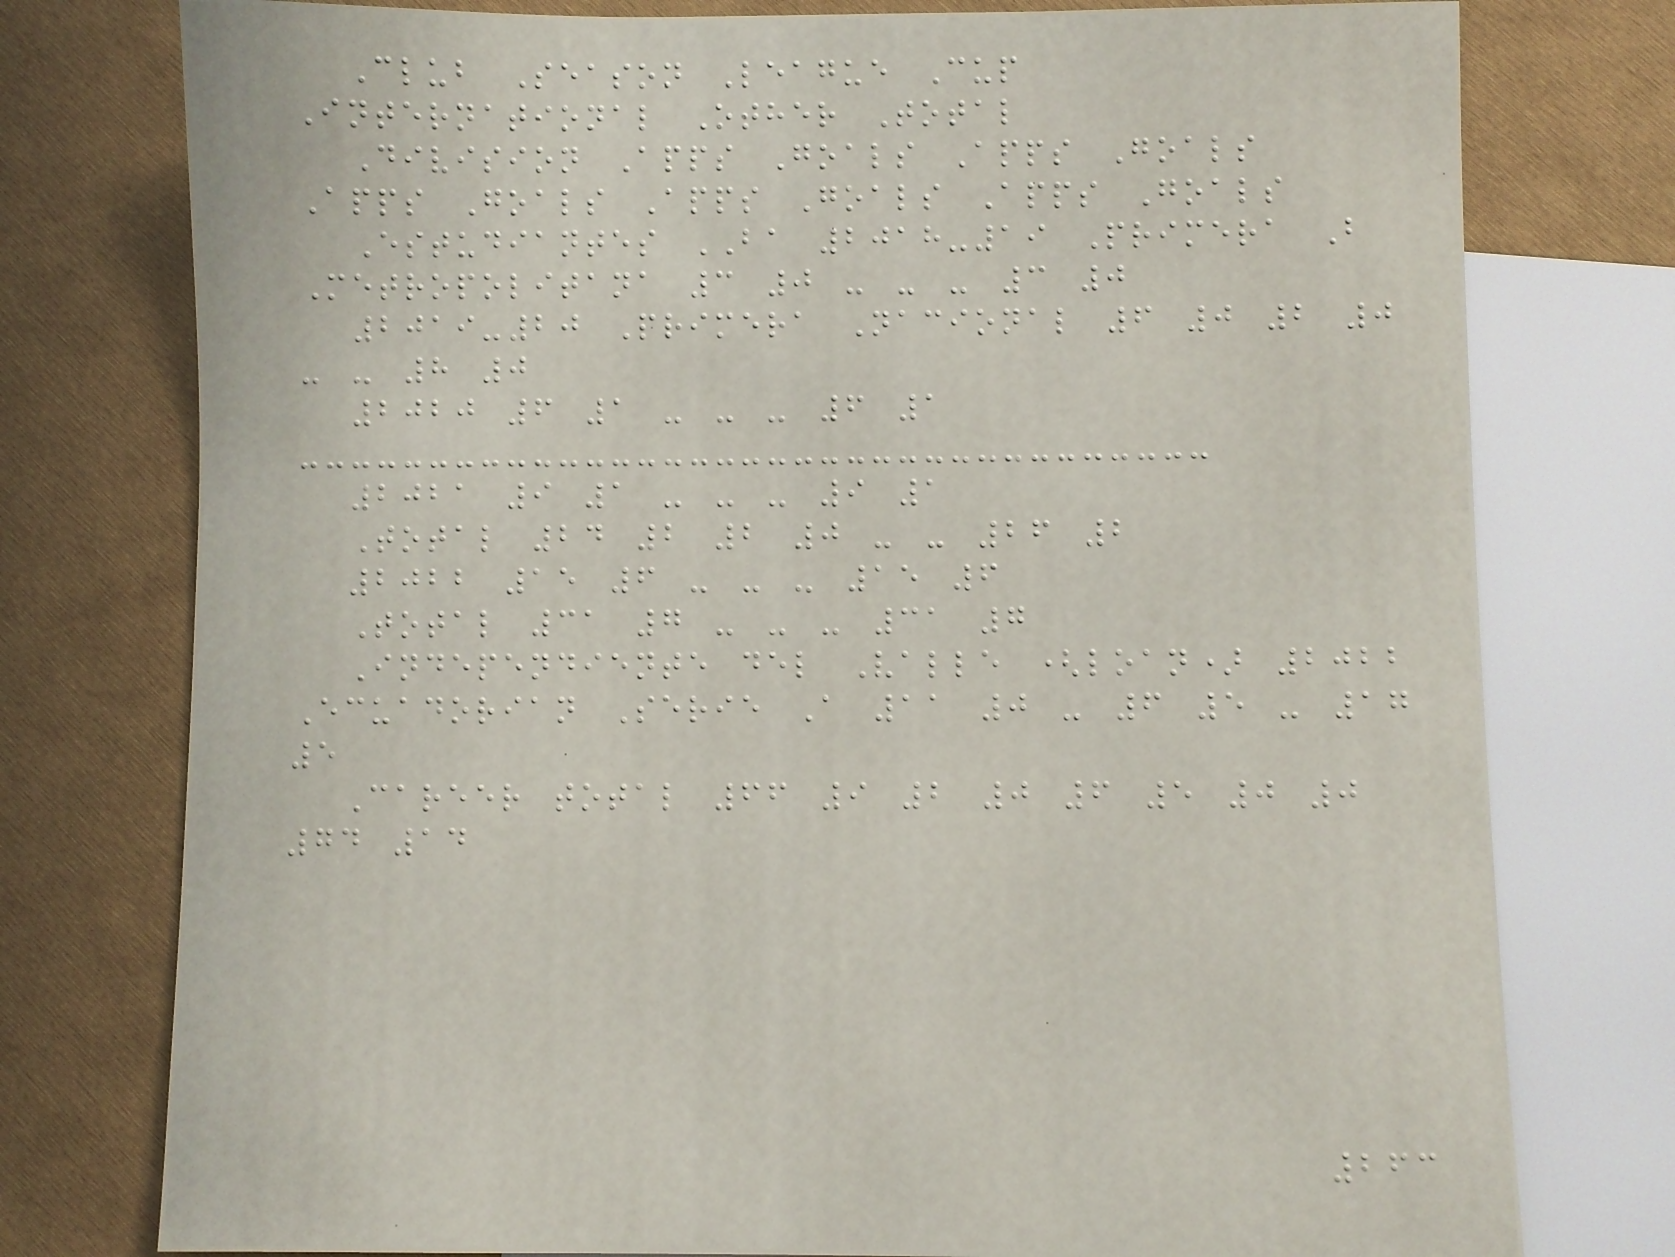Club Season League Cup
International Other Total
Division Apps Goals Apps Goals
Apps Goals Apps Goals Apps Goals
Estudiantes BA 2018-19 Primera B
Metropolitana 3 0 - - - 3 0
2019-20 Primera Nacional 6 0 2 0
- - 8 0
2020 6 1 - - - 6 1
2021 9 1 - - - 9 1
Total 24 2 2 0 - - 26 2
2022 15 6 - - - 15 6
Total 31 7 - - - 31 7
Independiente del Valle (loan) 2022
Ecuadorian Serie A 11 0 - 6 5 - 17
5
Career total 66 9 2 0 6 5 0 0
74 14
263
